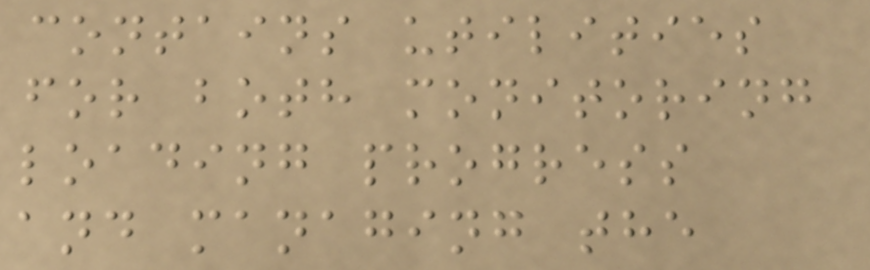contains utilities
for both monitoring
loading progress
and managing the
